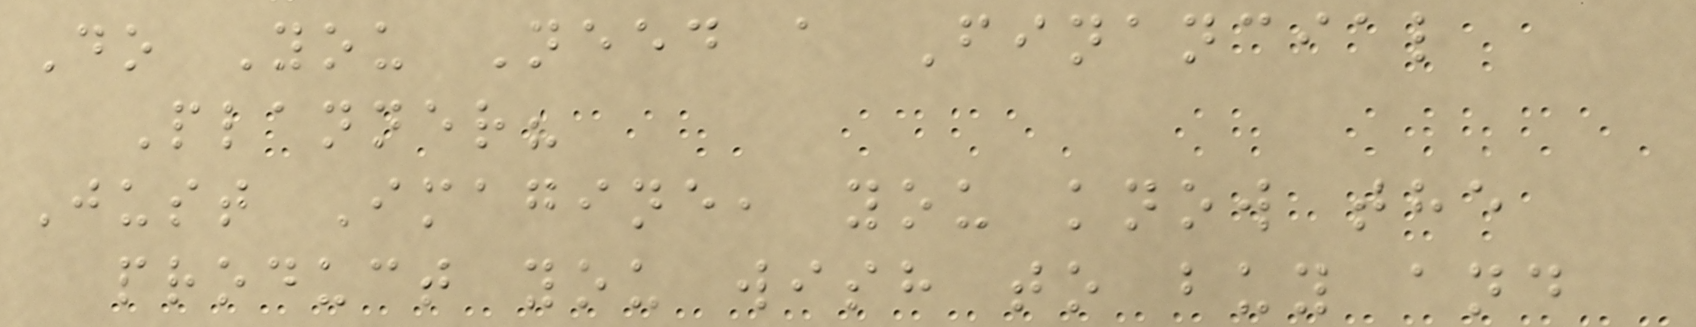Do You Need a Financial
Planner?
Just Imagine, you know the
product you wish to buy and
